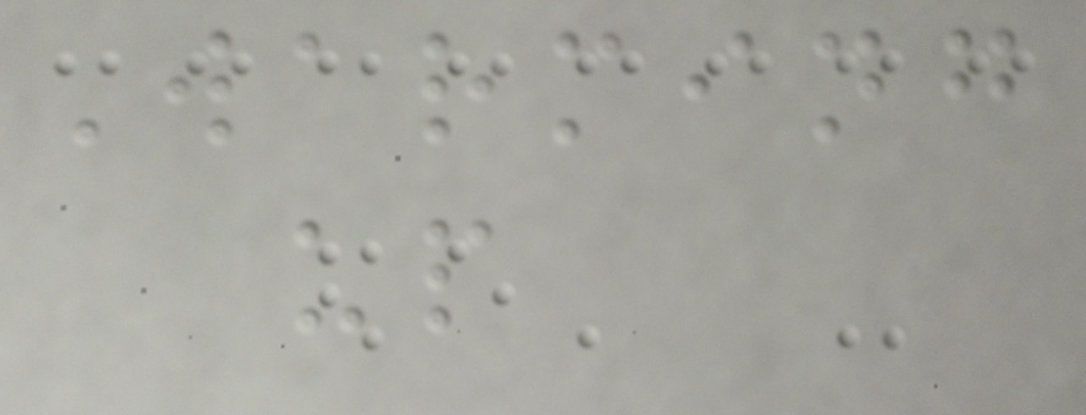Warming
up
